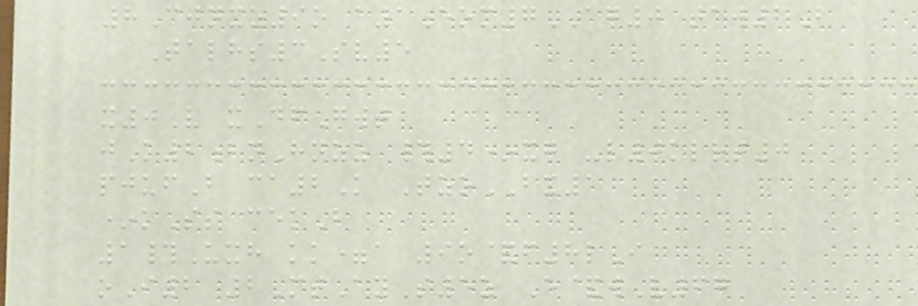8Cjnxz9o a1eom7AG0 taw2B
Talhs3Sv5
x0V xDfGwt
jK2bnHnzz #4*xg -l0klrt0
pjufB ca2K TzoBX1
*kSs cekB
1#Uxh kk=a 9o&f8lI
oI2 2MtAyS5z E&wV67
